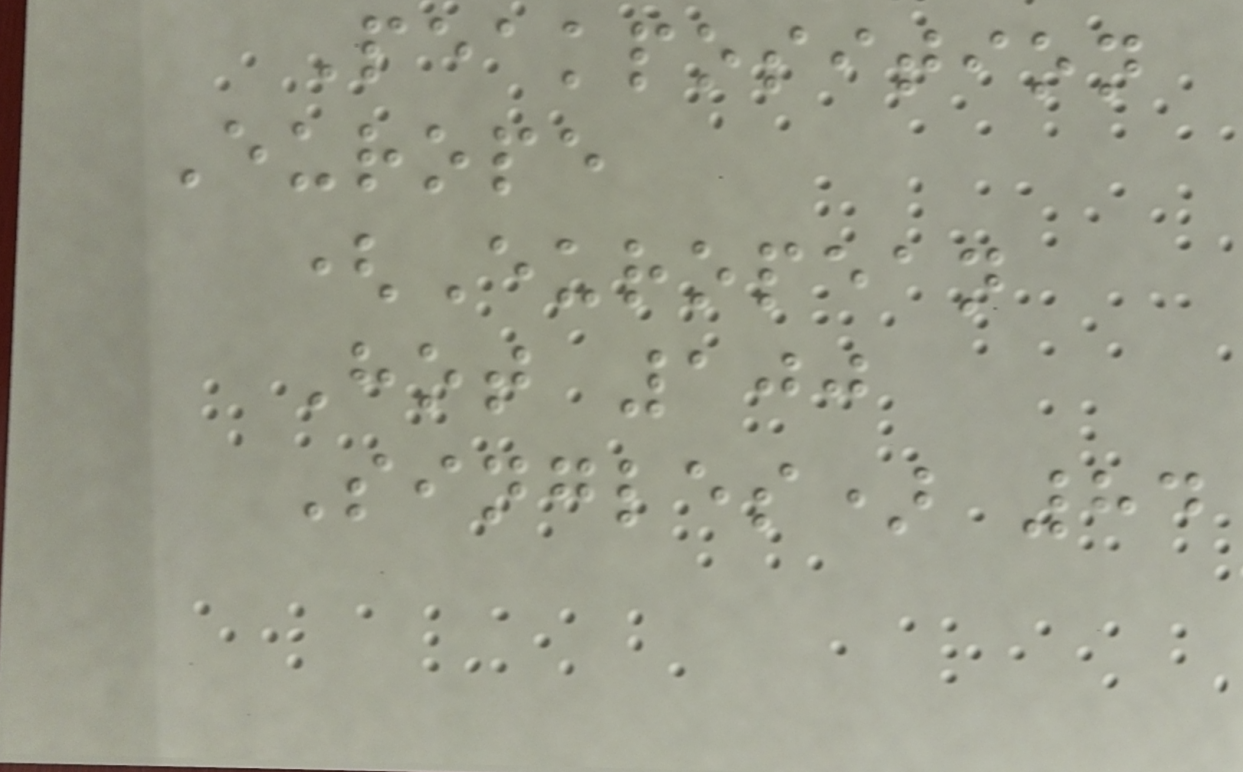Peakposition
Europe
(European
Hot 100
Singles) 84
